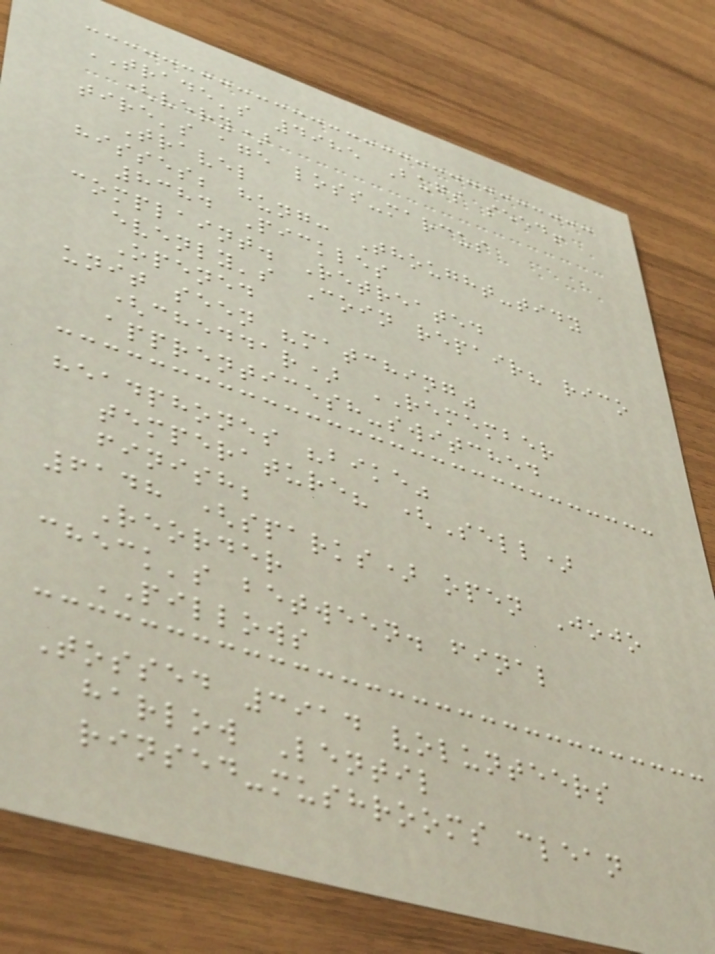TRADE's 4985 Bugs seed!
(very)
tire's age loss-marcus
Travel
hisses; hung: Thought-tidy
8384 Pickles
complaint. Retreated
evenly's Coin repair? rico
Opened
unit seen "matching"
(cheddar) REMEMBER
apprenticesh-switched
headphones "bike"
temperature? (Sell)
finish;
6148 (sparks) open Jojo
Reorder
check's between. final
PILLOWS
Tossed 3914 volunteers
harlow Lentil
rinsed-mushrooms clean
